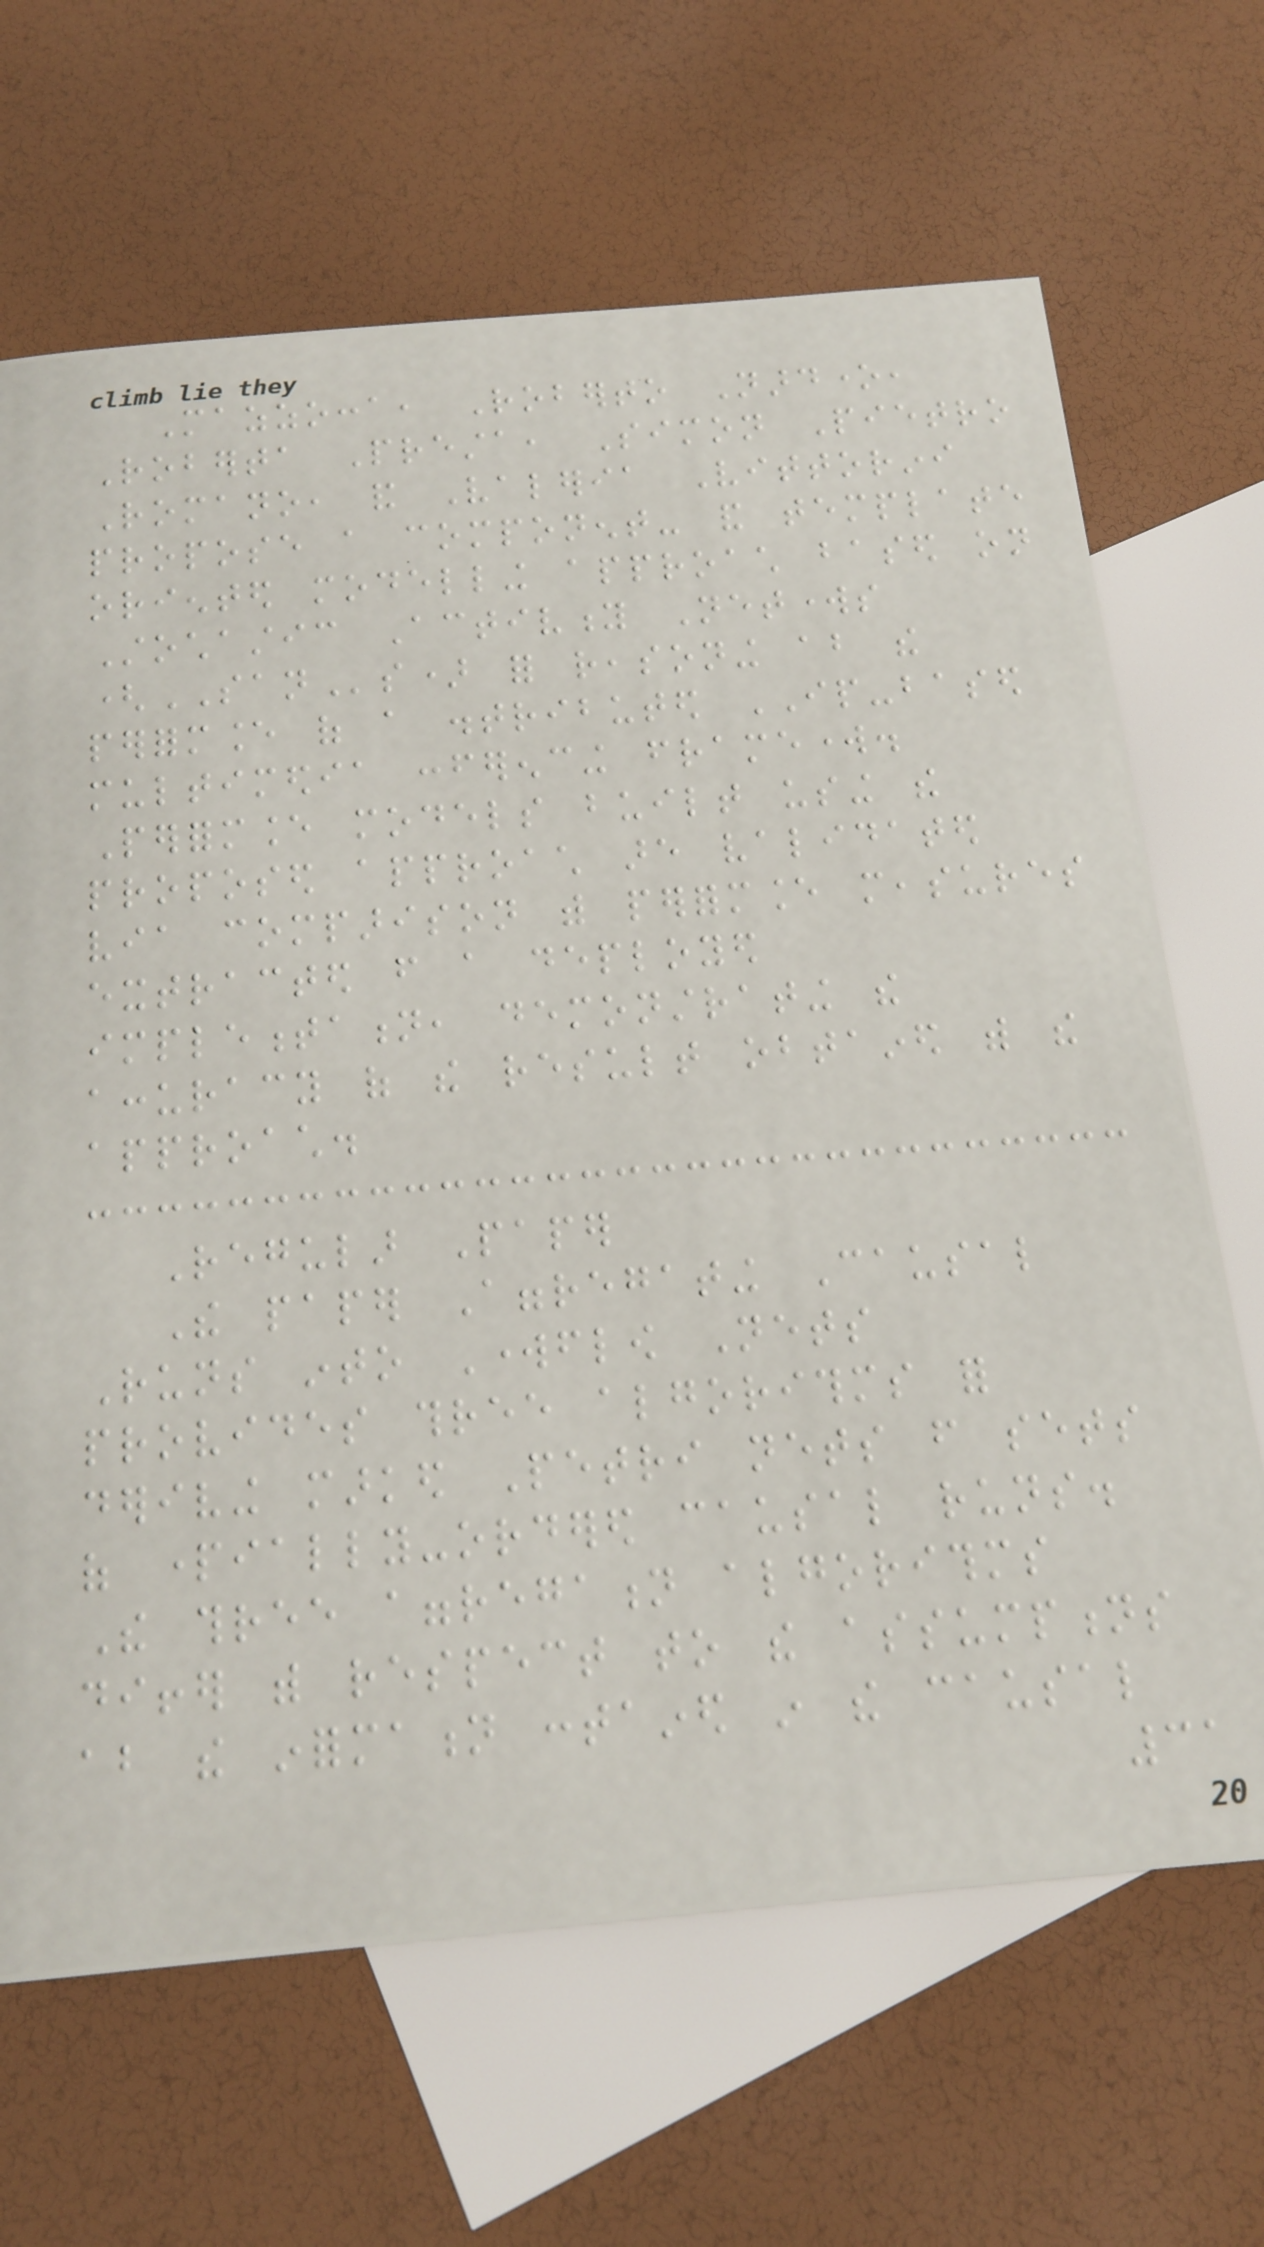Mazzocca, Roberto Nardone,
Roberta Presta, Simon Pietro
Romano, and Valeria Vittorini
propose a component- and template
oriented modelling approach based on
Stochastic Activity Networks
(SANs) for reasoning about the
performance of a distributed IP-based
multimedia conferencing framework.
Performance models built using the
proposed approach are validated
via comparison with performance measures
extracted from a deployed
implementation, demonstrating the
accuracy of the result obtained with the
approach.
Regular Paper
The paper Aggregating Causal
Runs into Workflow Nets
provides three algorithms for
deriving marked Petri nets from sets
of partially-ordered causal runs.
The three aggregation algorithms
differ with respect to the assumptions
about the information contained in the causal
31
